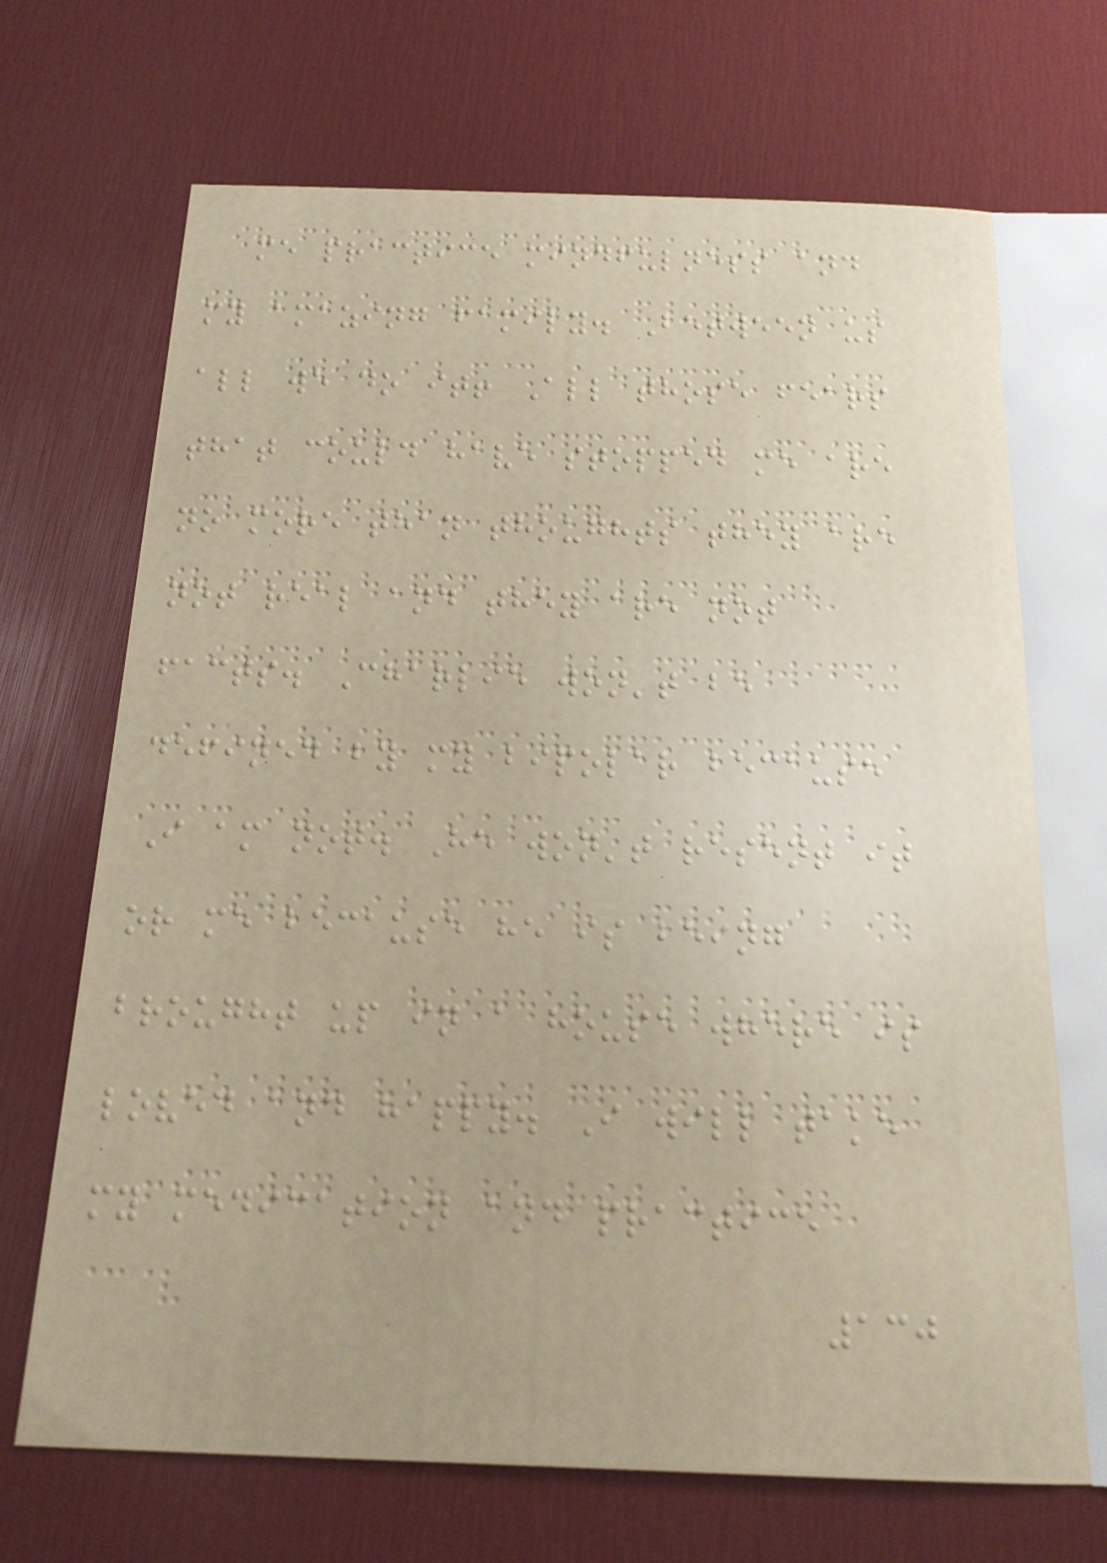me practice mindfulness and
my amazing family. Between us
all we do it! All those fears
that could have stopped me are
no more than thoughts they are
not real and they are not
facts. Charlie won't be
defined by my bipolar because
I am not. He won't resent it
or me because he is being
brought up in a house where is
loved and happy. I will take
my medication and practice
130
